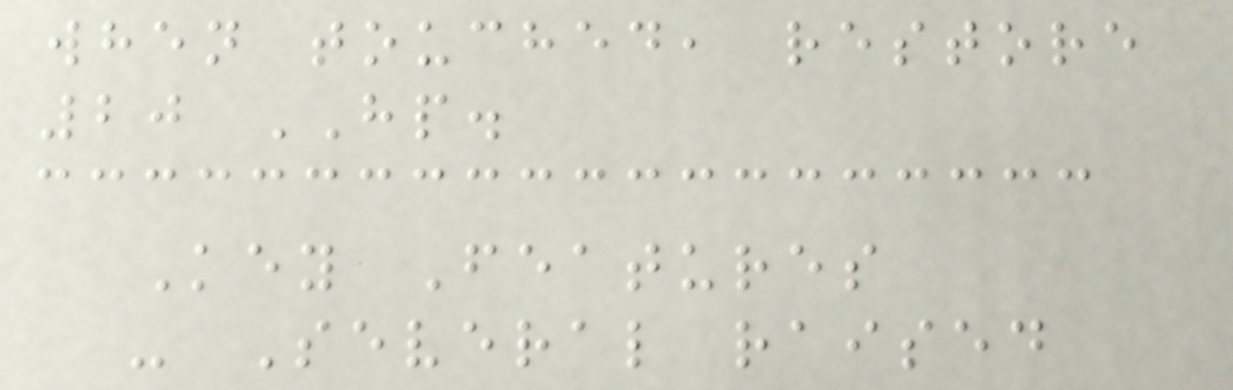when touched, restore
20 HP.
Key Features
- Several raised
